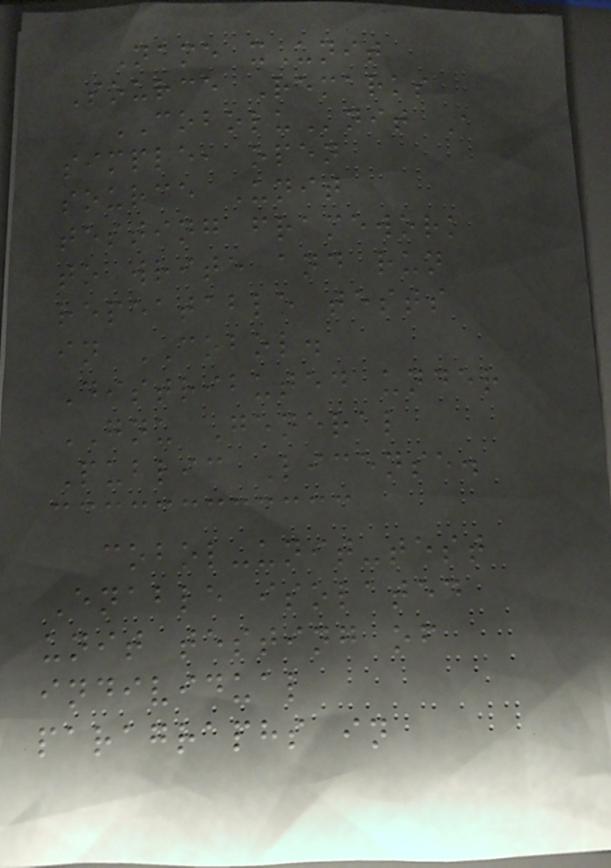Name xUnit
Source Remarks
COBOLUnit A
simple, open
source Unit
testing framework
to write and run
repeatable tests
in COBOL.
Distributed under
GNU General
Public License.
cobol-unit-test
Enable isolated
unit testing of
individual
paragraphs in
